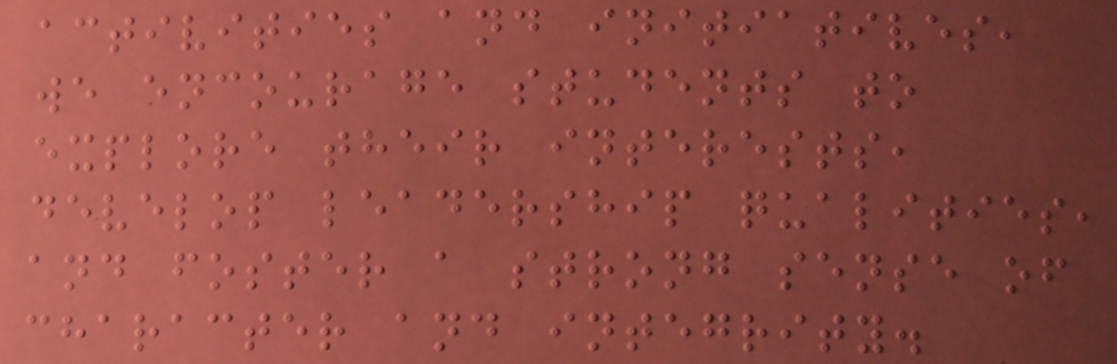activities and initiatives,
we encourage students to
explore their interests,
develop leadership qualities,
and foster a strong sense of
character and integrity.
